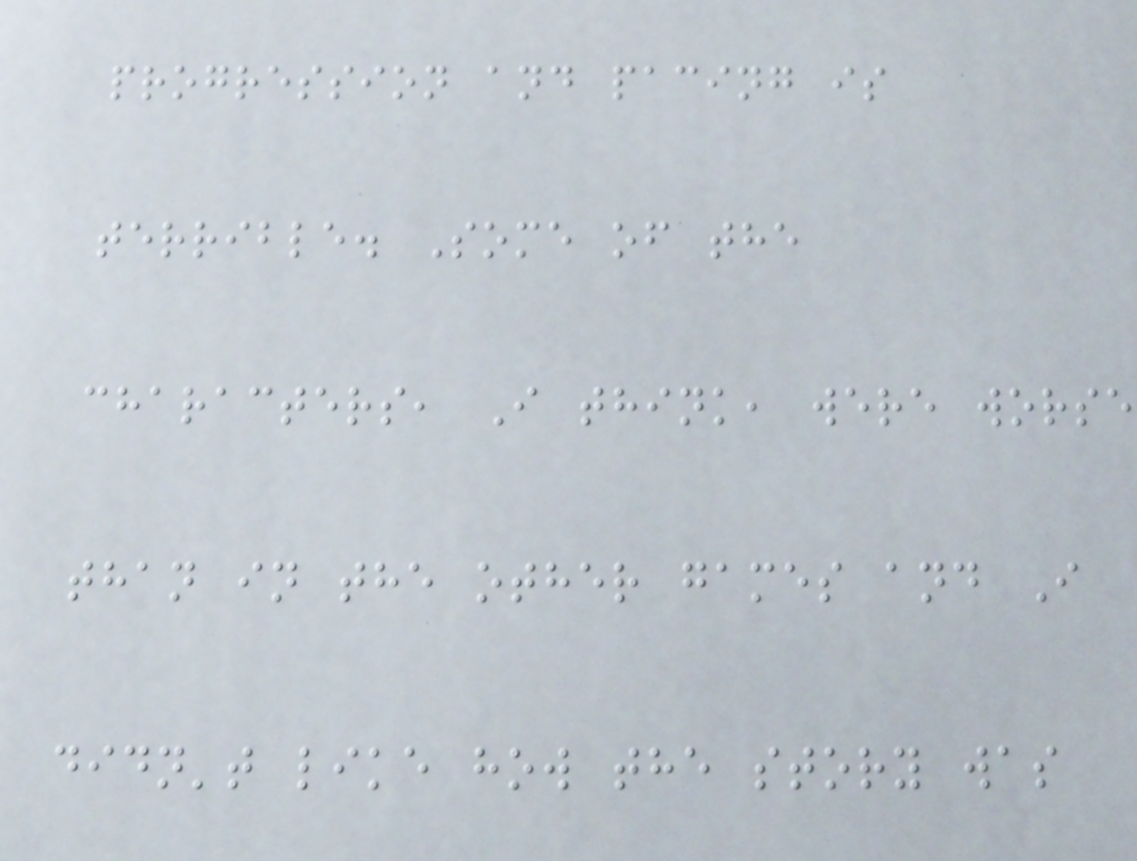progression and pacing is
terrible. Some of the
characters, I think, were worse
than in the other games and I
didn't like how the story was
